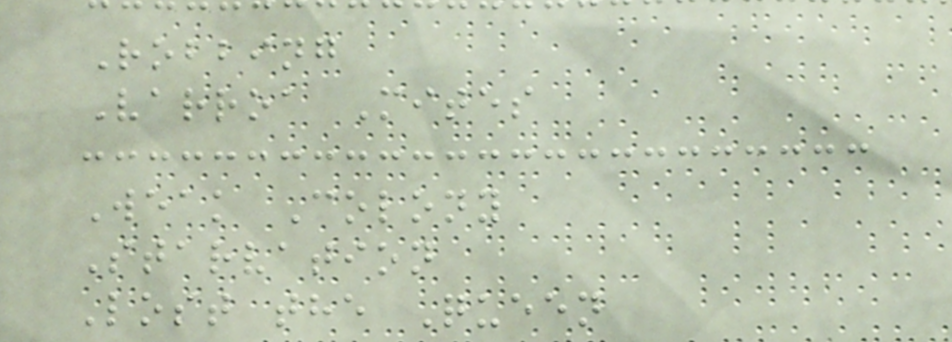Robbing
Varroa Mites
Weak Colony
Starvation
Lost the Queen
